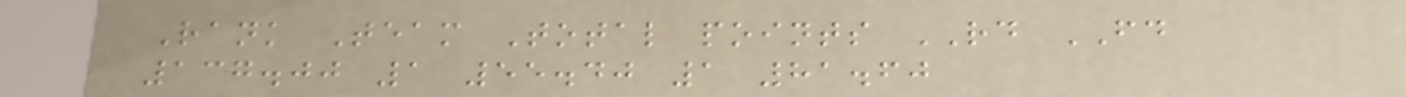Rank Team Total points RD FD
137.00 1 55.40 1 81.60
